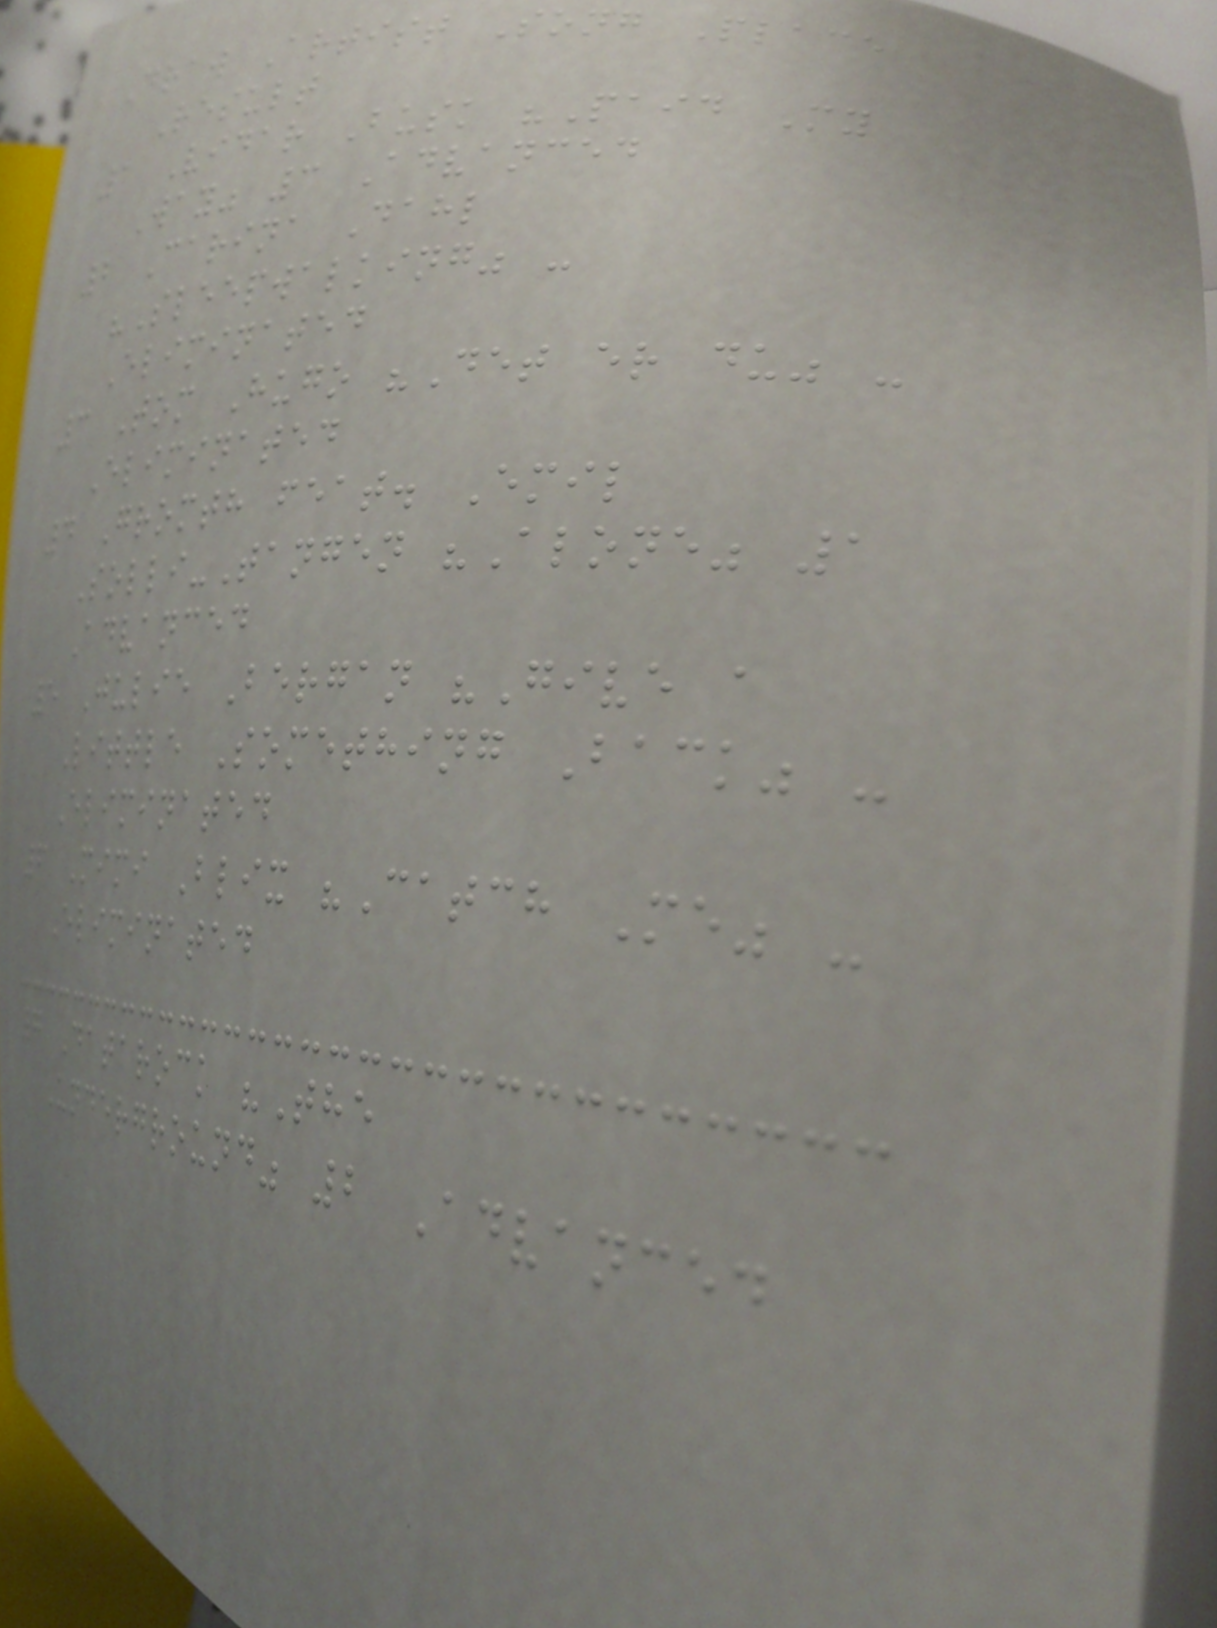Draw Artist Song Place
Result
1 Vidar Busk "Paid My
Way" 3 Advanced
2 Carina Dahl
"Sleepwalking" -
Eliminated
3 Tom Hugo "Det er du" -
Eliminated
4 Gromth feat. Emil
Solli-Tangen "Alone" 1
Advanced
5 Julie Bergan "Give a
Little Something Back" -
Eliminated
6 Mimi Blix "Catch Me" -
Eliminated
7 Datarock "The
Underground" 2 Advanced
